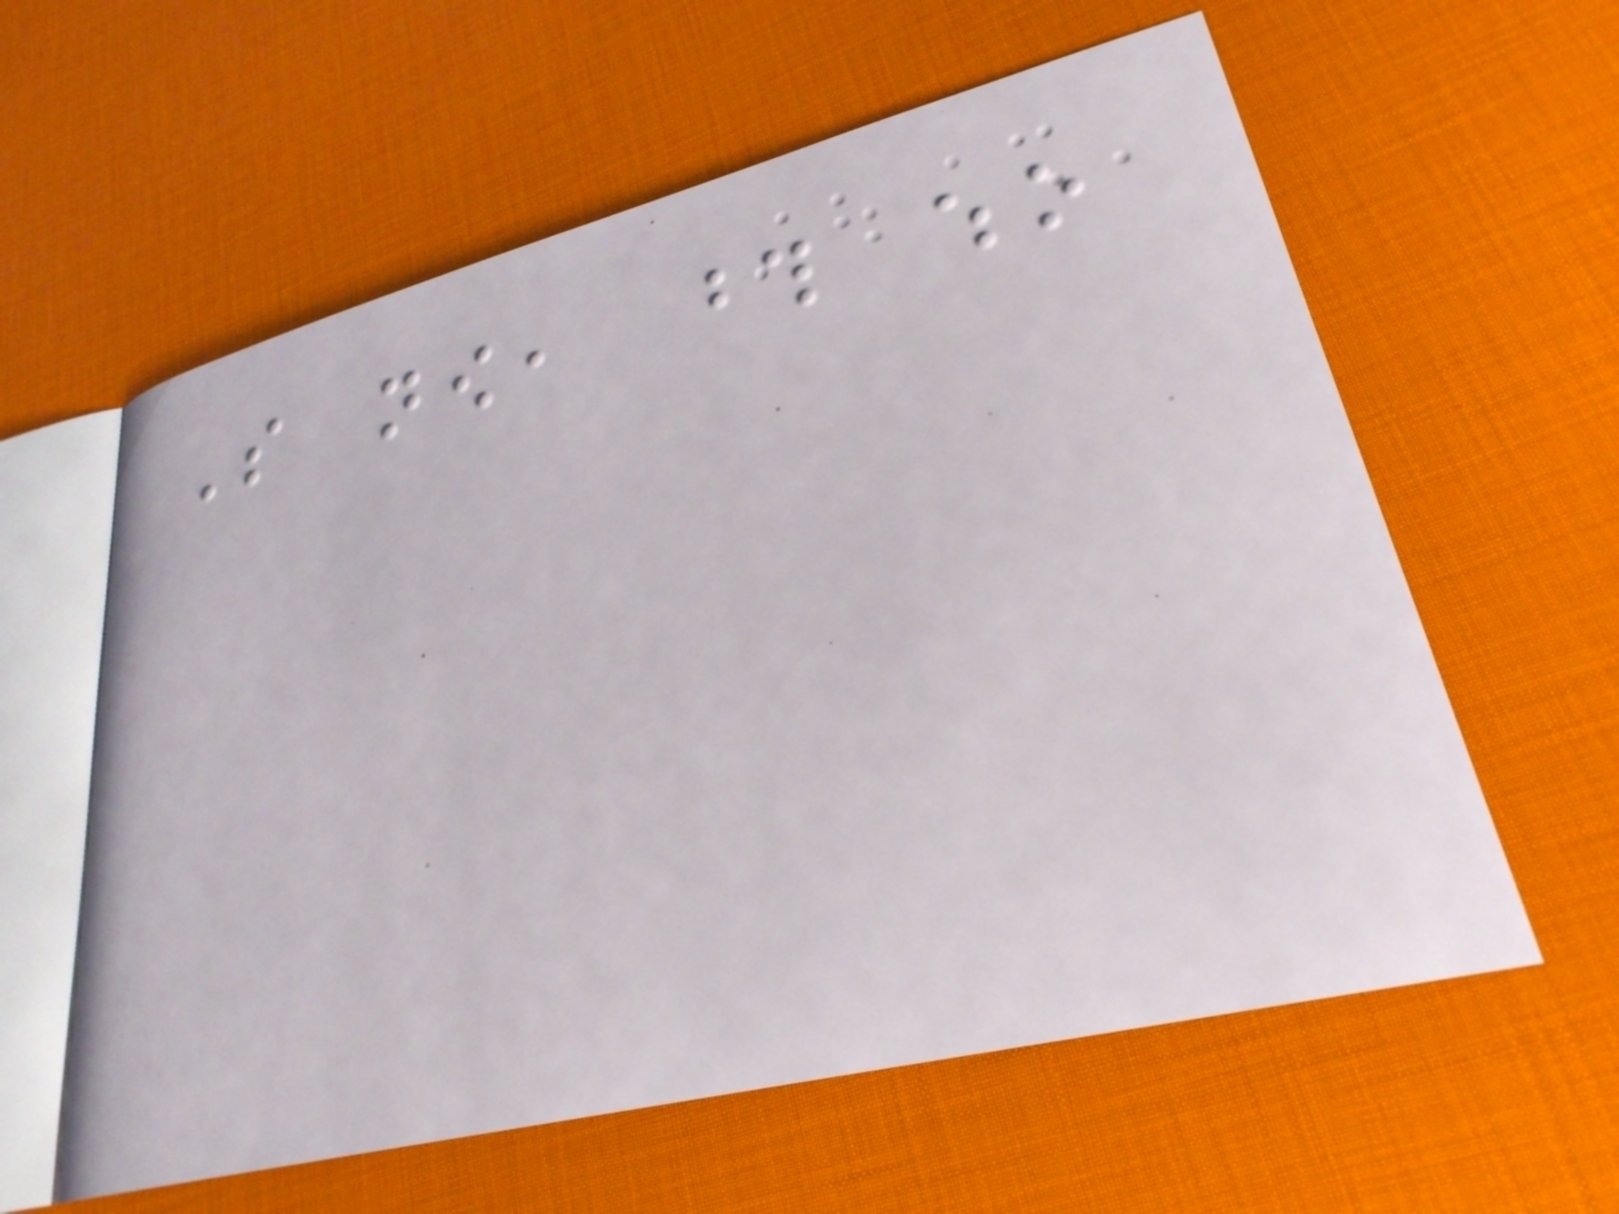So now, those who
